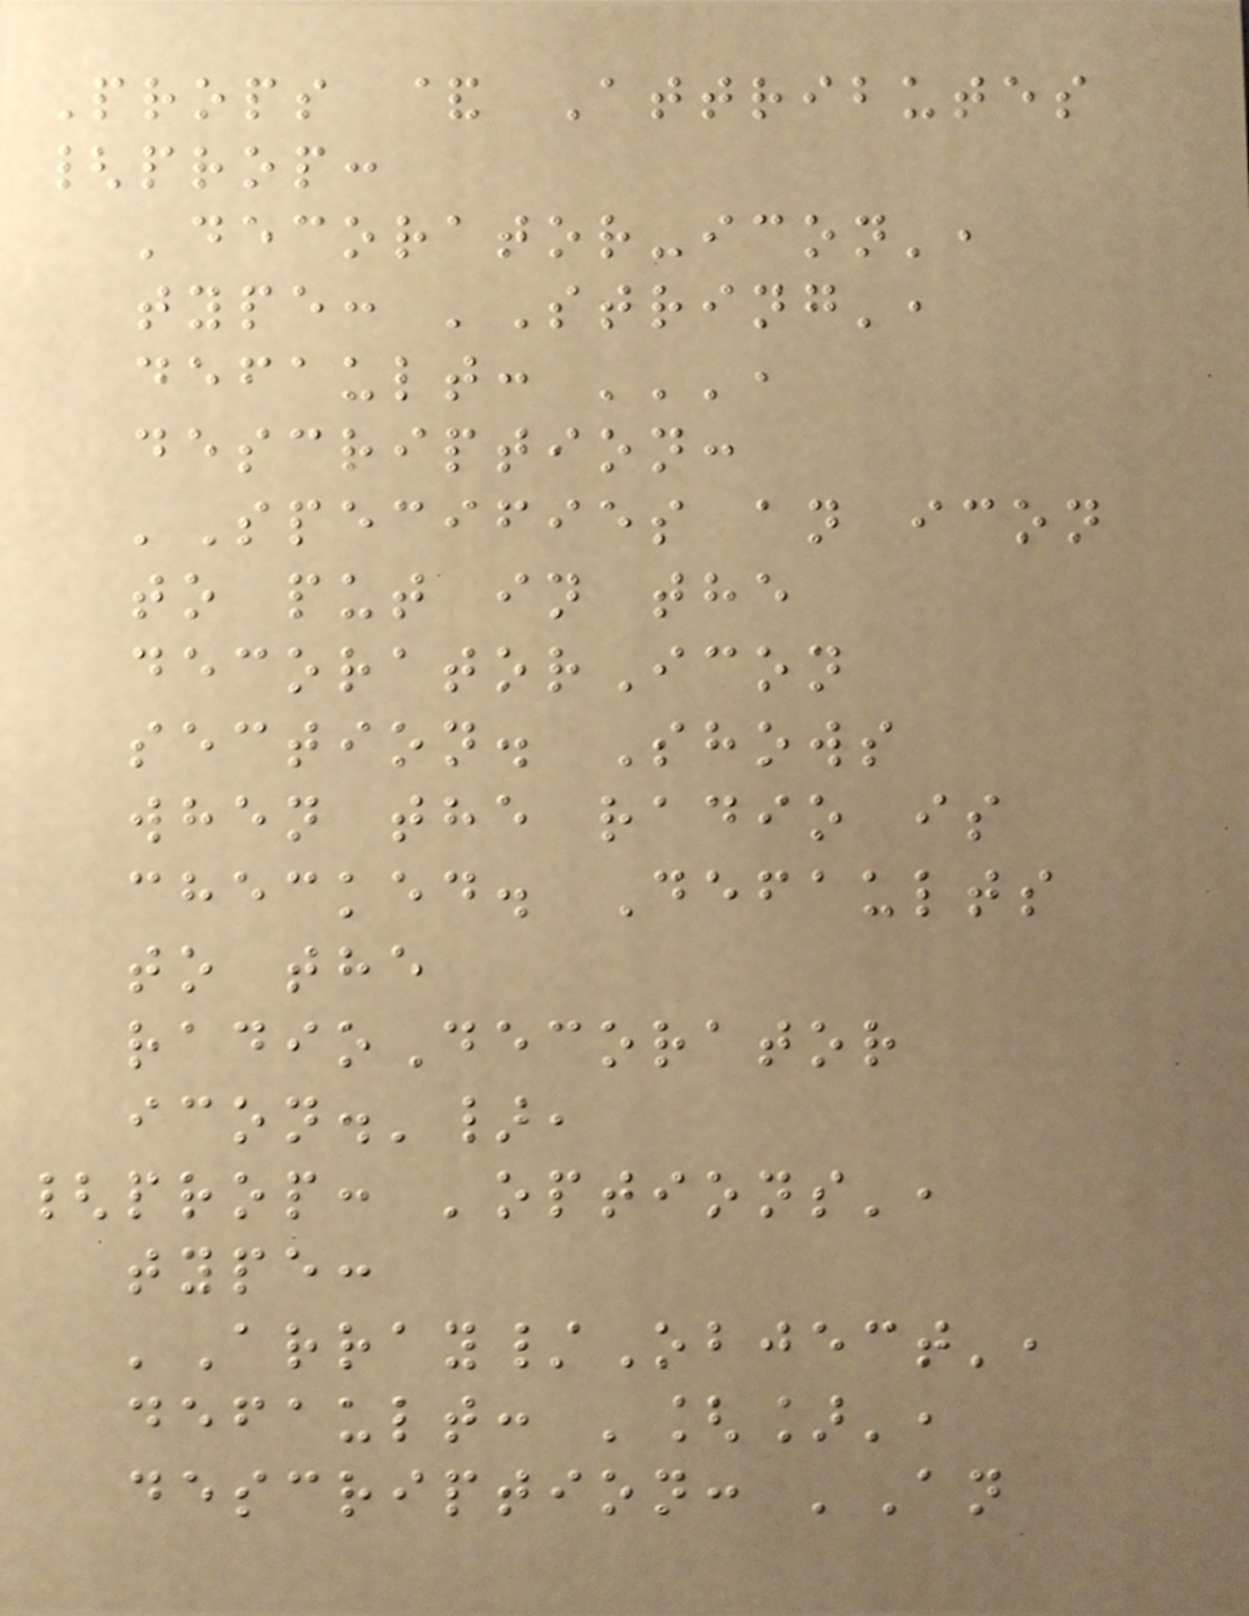Props & Attributes
{prop:
'decorator-icon',
type: 'String',
default: ''',
description:
'Specifies an icon
to put in the
decoratorIcon
section. Shows
when the radio is
checked. Defaults
to the
radioDecorator
icon.'},
{prop: 'options',
type:
'Array/Object',
default: '[]',
description: 'An
